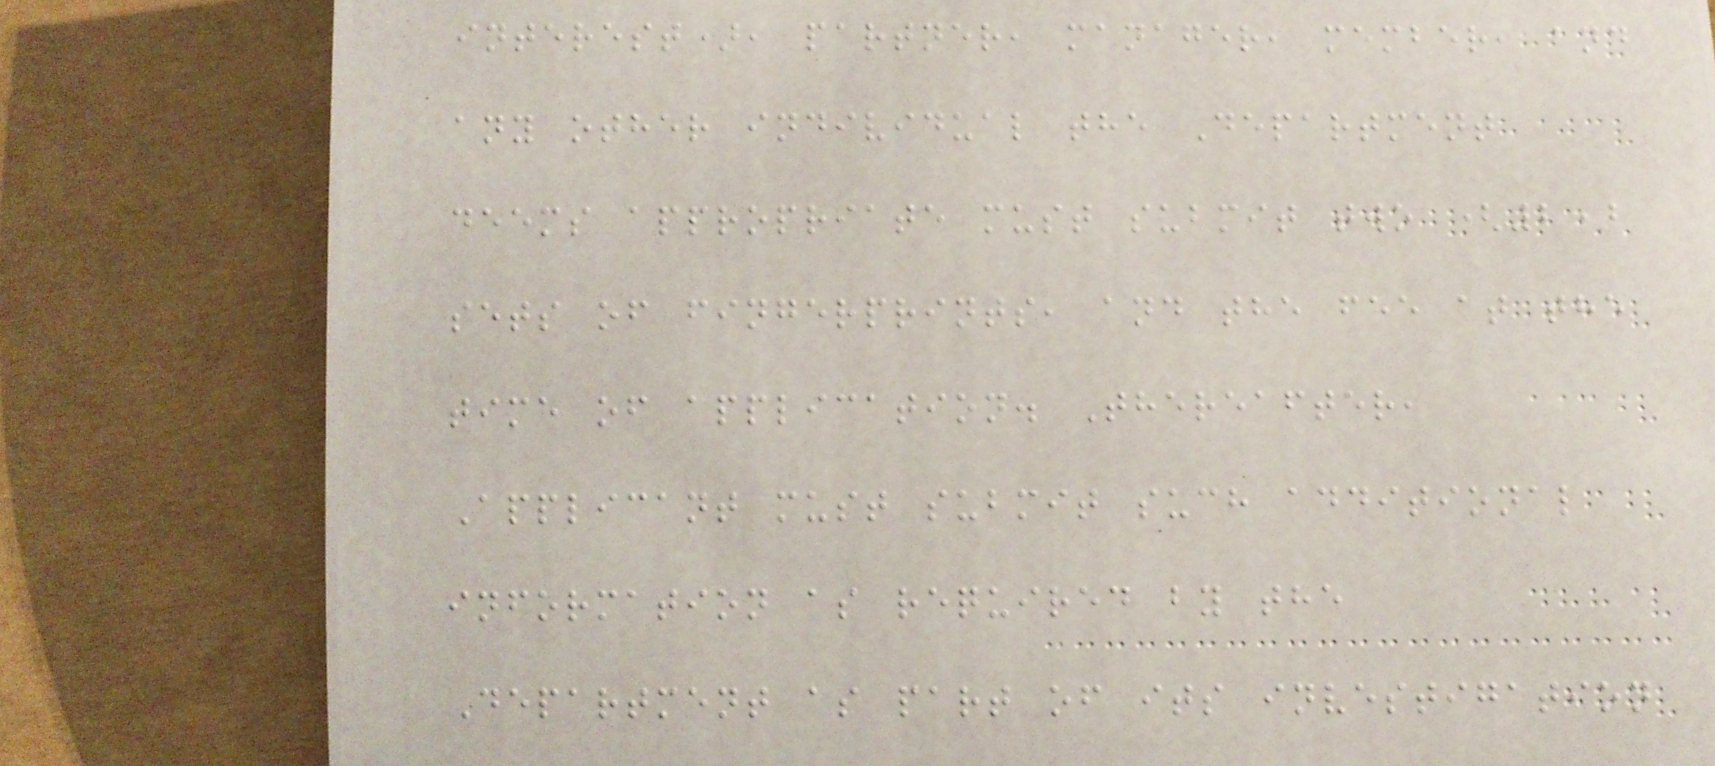interest), partner, manager, member, and
any other individual the Department
deems appropriate must submit two (2)
sets of fingerprints, and the fee at the
time of application. Thereafter,
Applicant must submit such additional
information as required by the
Department as part of its investigation
